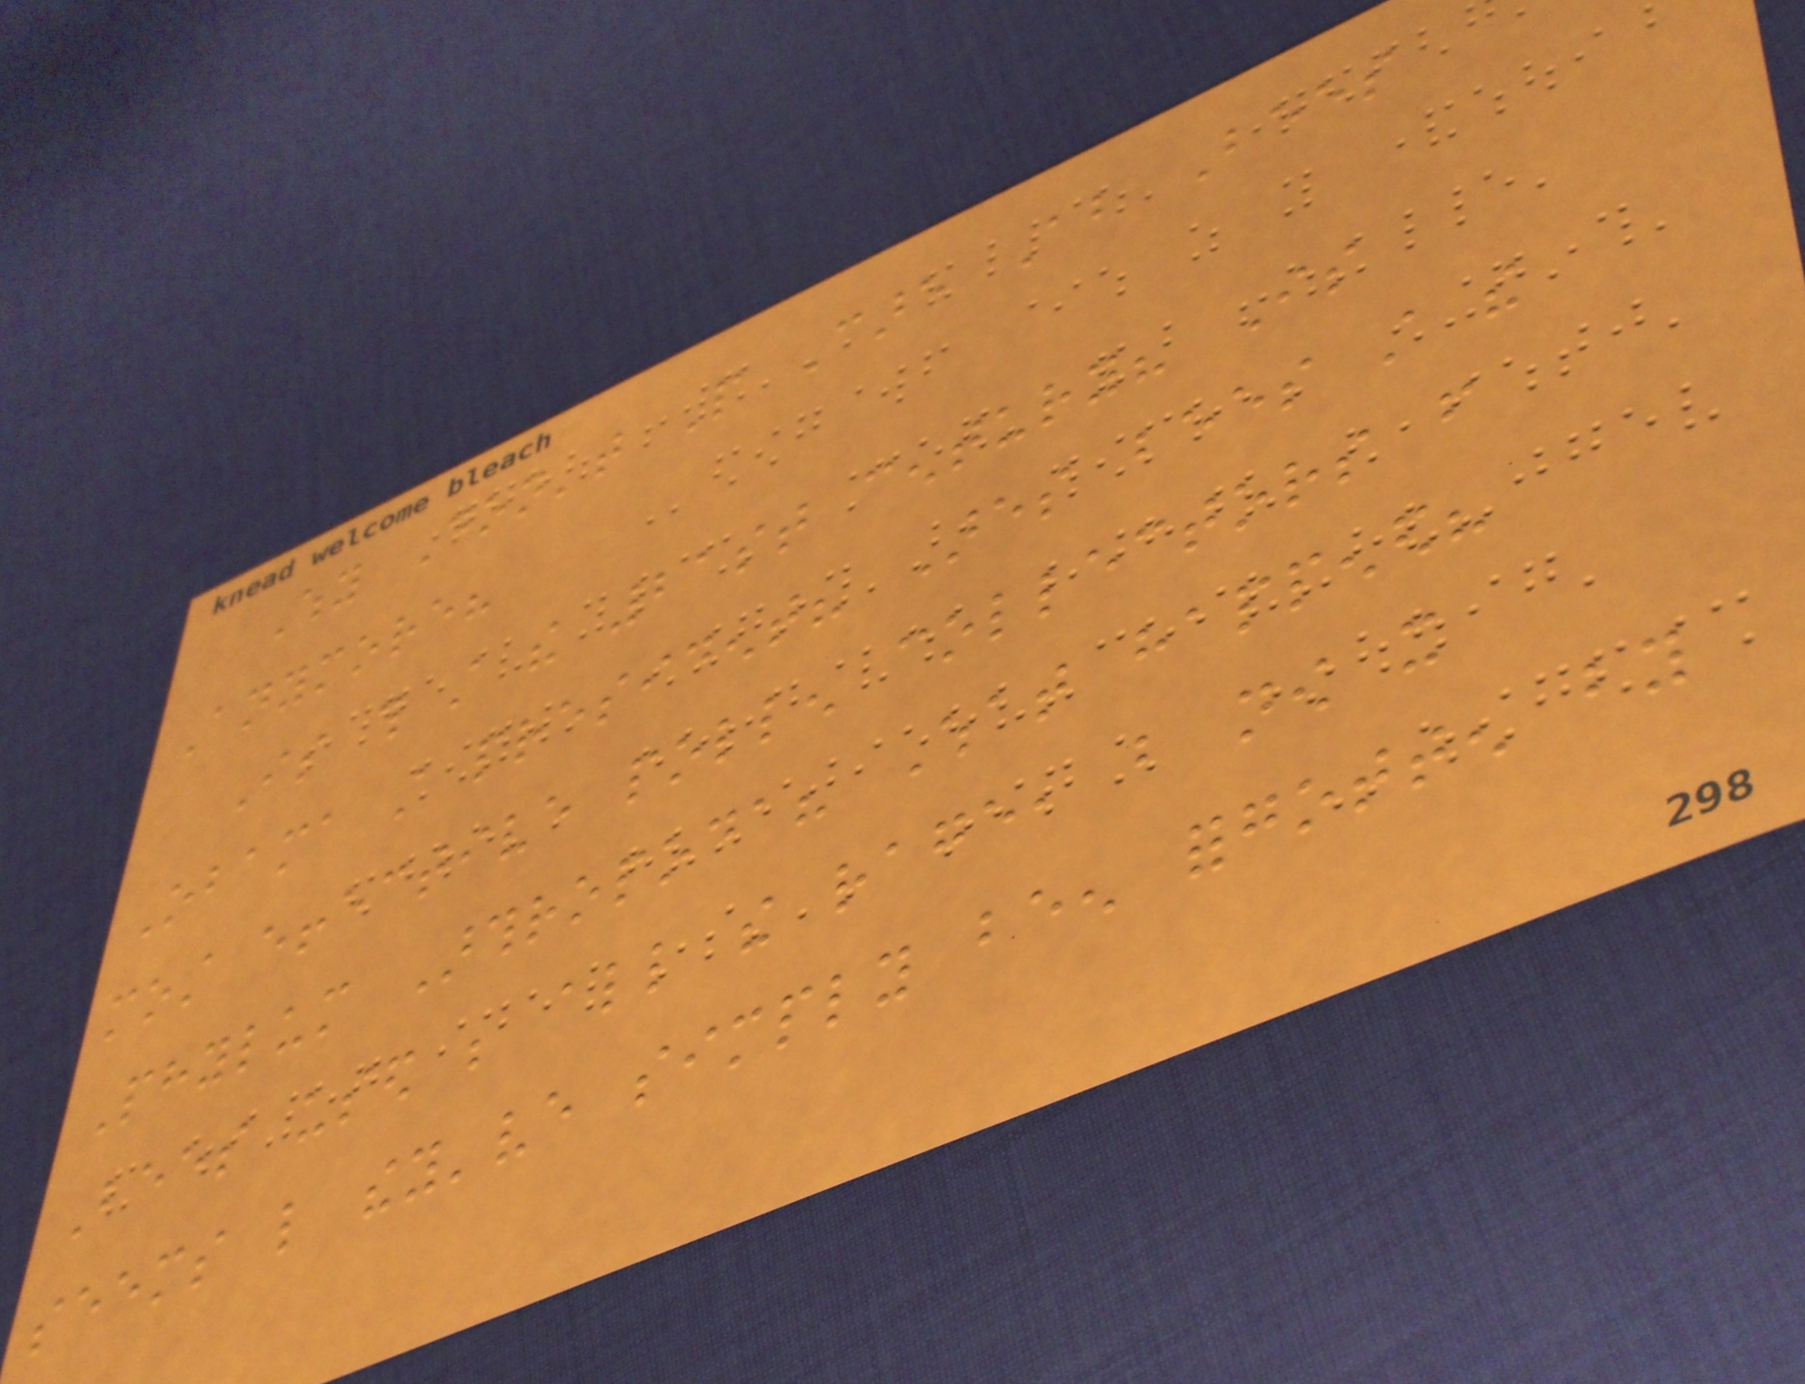Why Don't People Care About Bees
Anymore?
Is this still the 21st century? Is
Obama still president? Ares bees still the
most effective pollen collectors from
Phylum Arthropoda? What happened?
Bees used be all the rage, but now it
seems like they've simply been forgotten by
